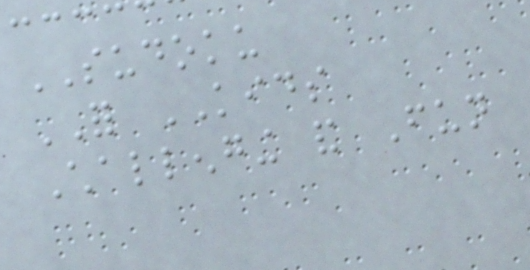SUDOKU
FOR KIDS
Challenging and Fun
